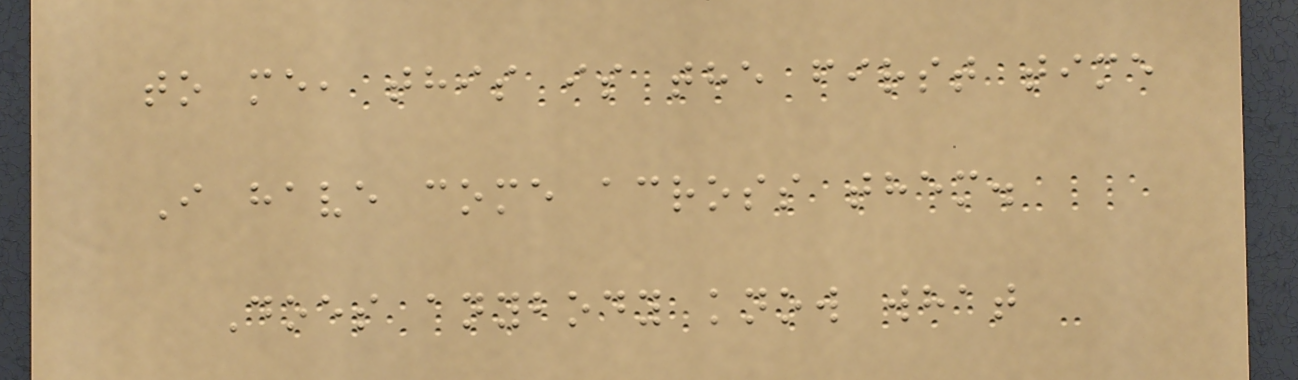to me, this is the first time
I have come across them.
Does anybody know what
